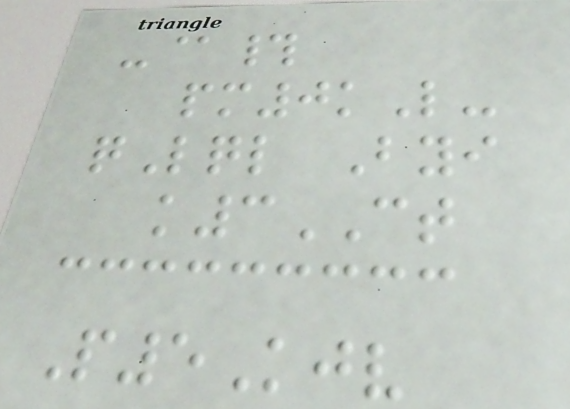-@#
pm0kL-
qLql Byi
k3CT
P5Kjv
